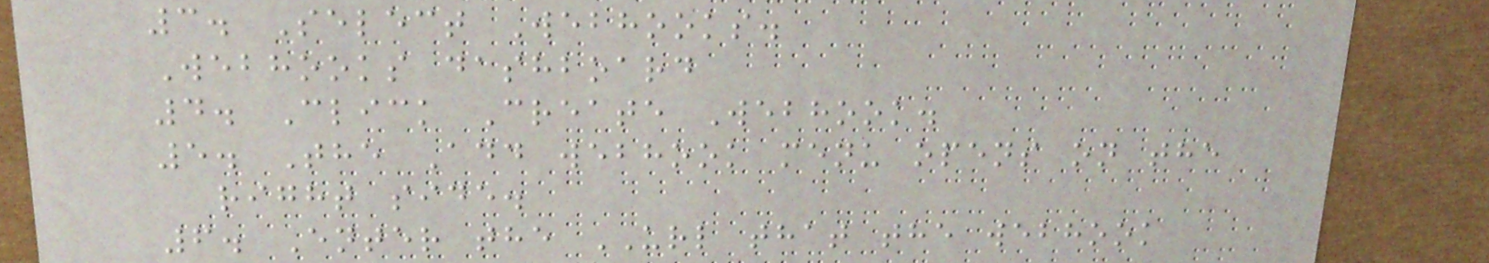3. Select Webhooks.
Webhooks dashboard
4. Click Create Webhook.
5. The Add webhook menu opens on the
right side.
6. Enter the URL that the webhook
